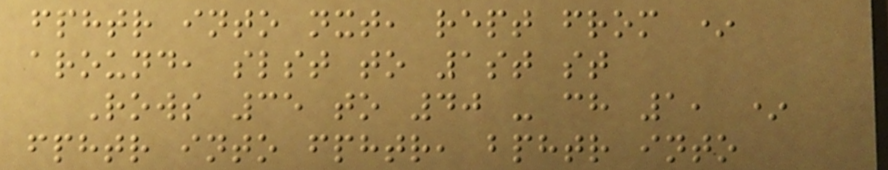fphtr into nxt, rept from *
around, slst to 1st st
Rows 35 to 40 - ch 1, *
fphtr into fphtr, bphtr into
